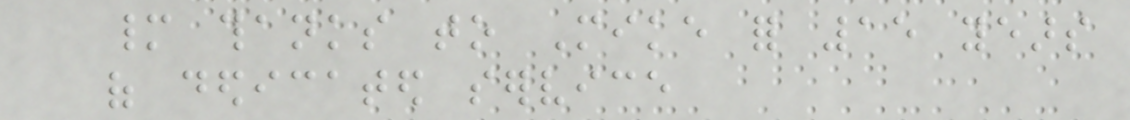many thanks to Mike for 15 years
of dedicated service
